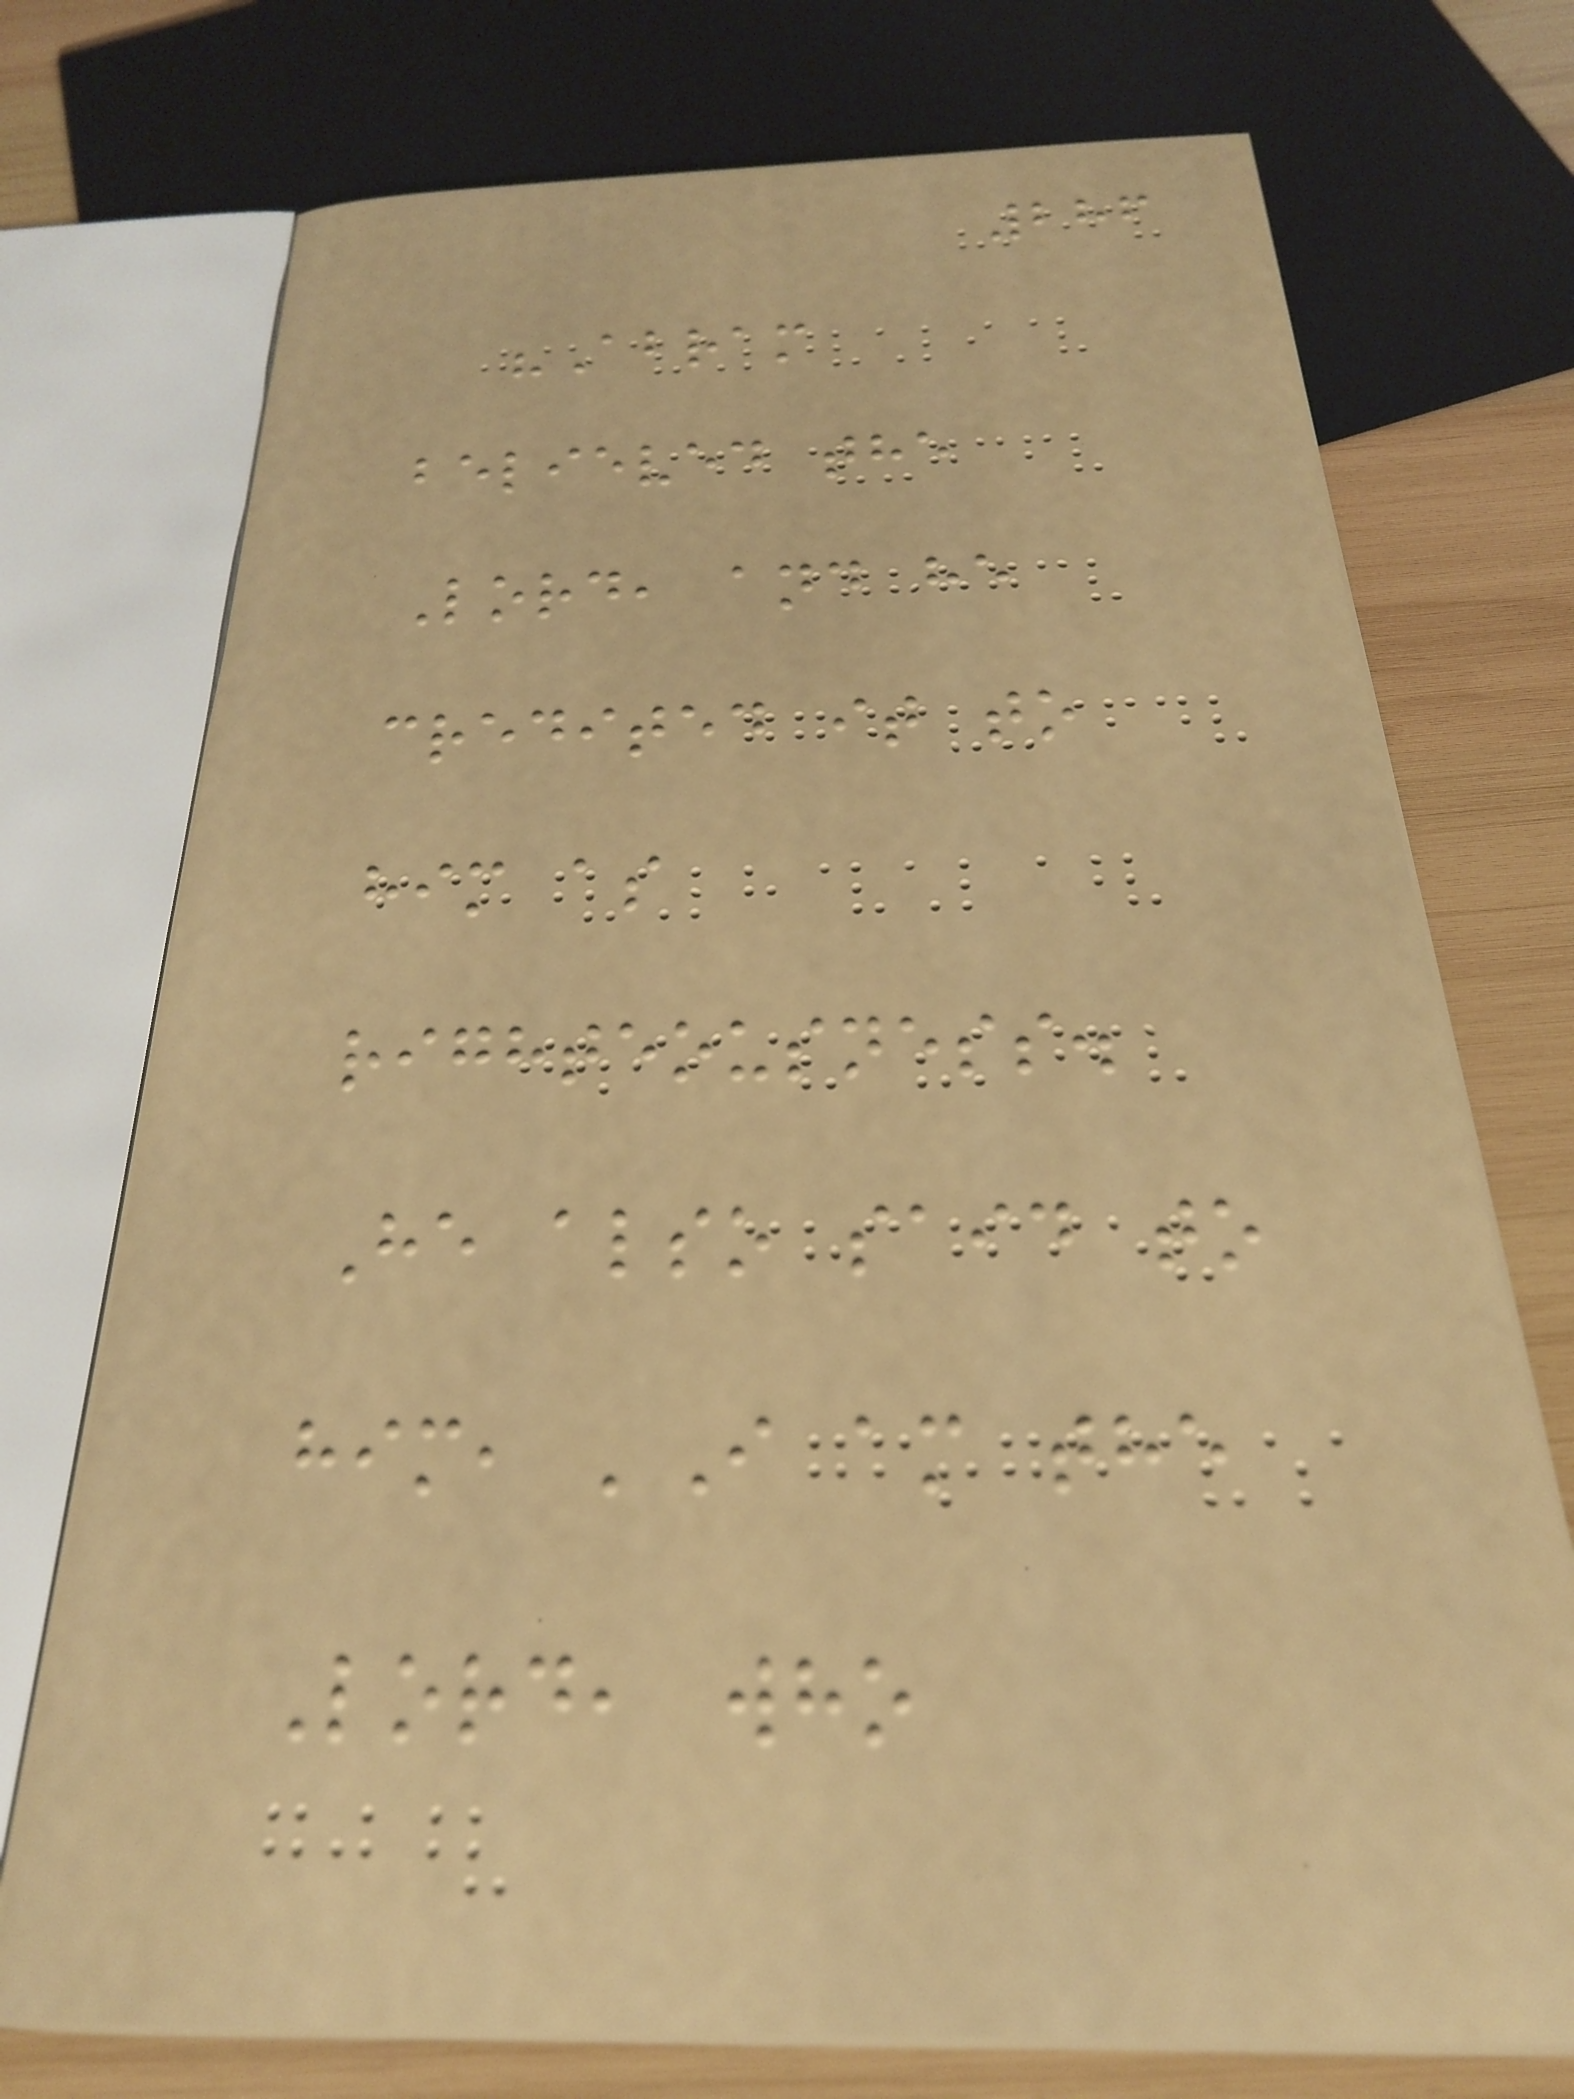286
"Abram
believed the
Lord, and he
credited it to
him as
righteousness.
He also said to
him, 'I am the
Lord, who
